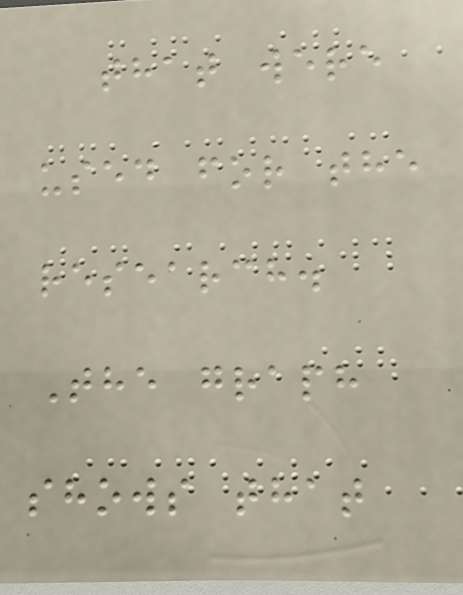that were
used for the
research.
The graph
shows that
